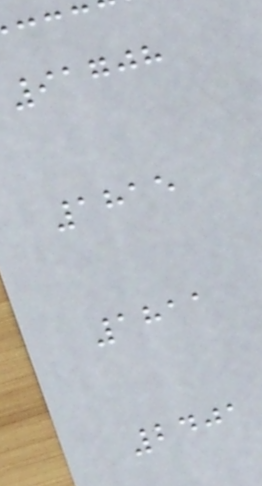91708
1815
1811
2401
